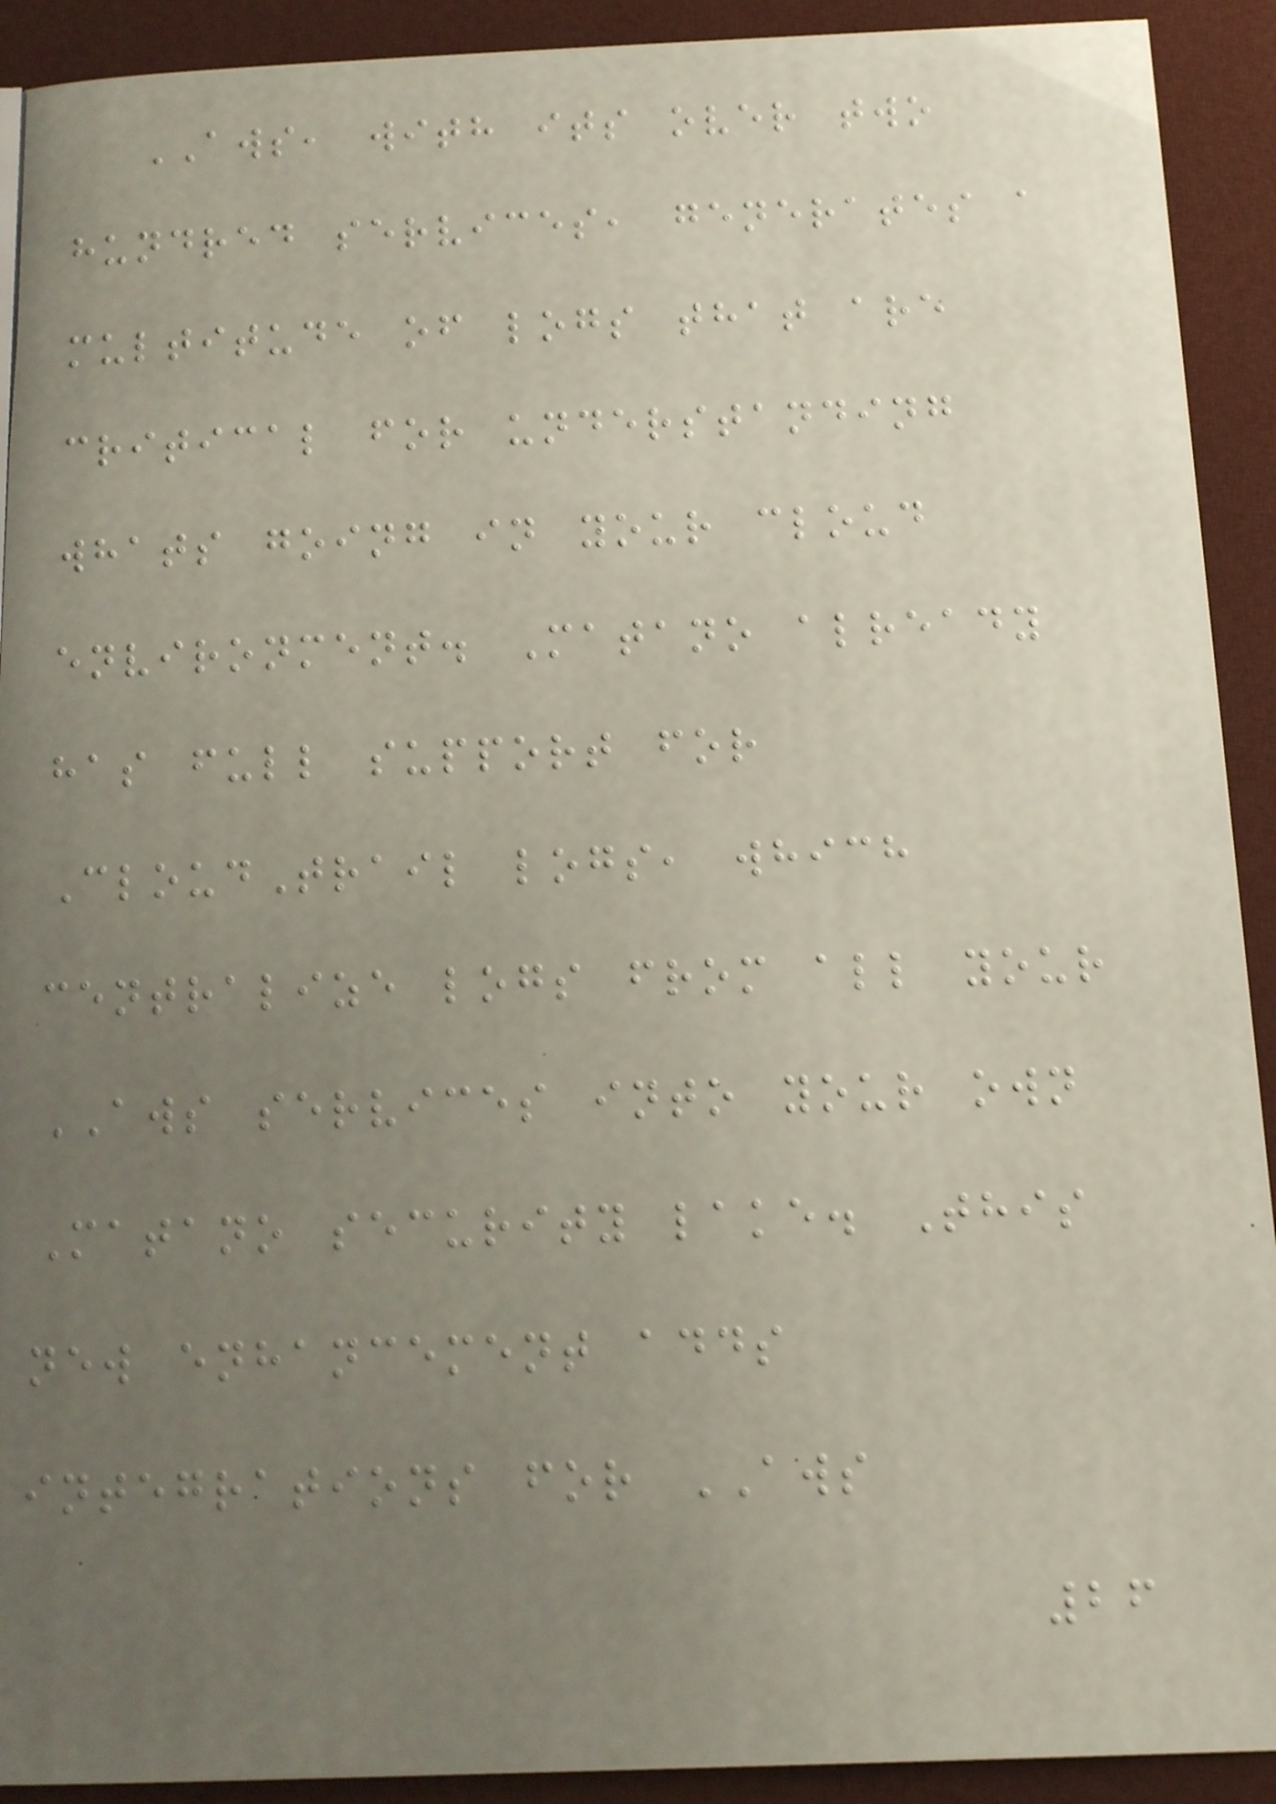AWS, with its over two
hundred services, generates a
multitude of logs that are
critical for understanding
whats going in your cloud
environment. Matano already
has full support for
CloudTrail logs, which
centralize logs from all your
AWS services into your own
Matano security lake. This
new enhancement adds
integrations for AWS
26
